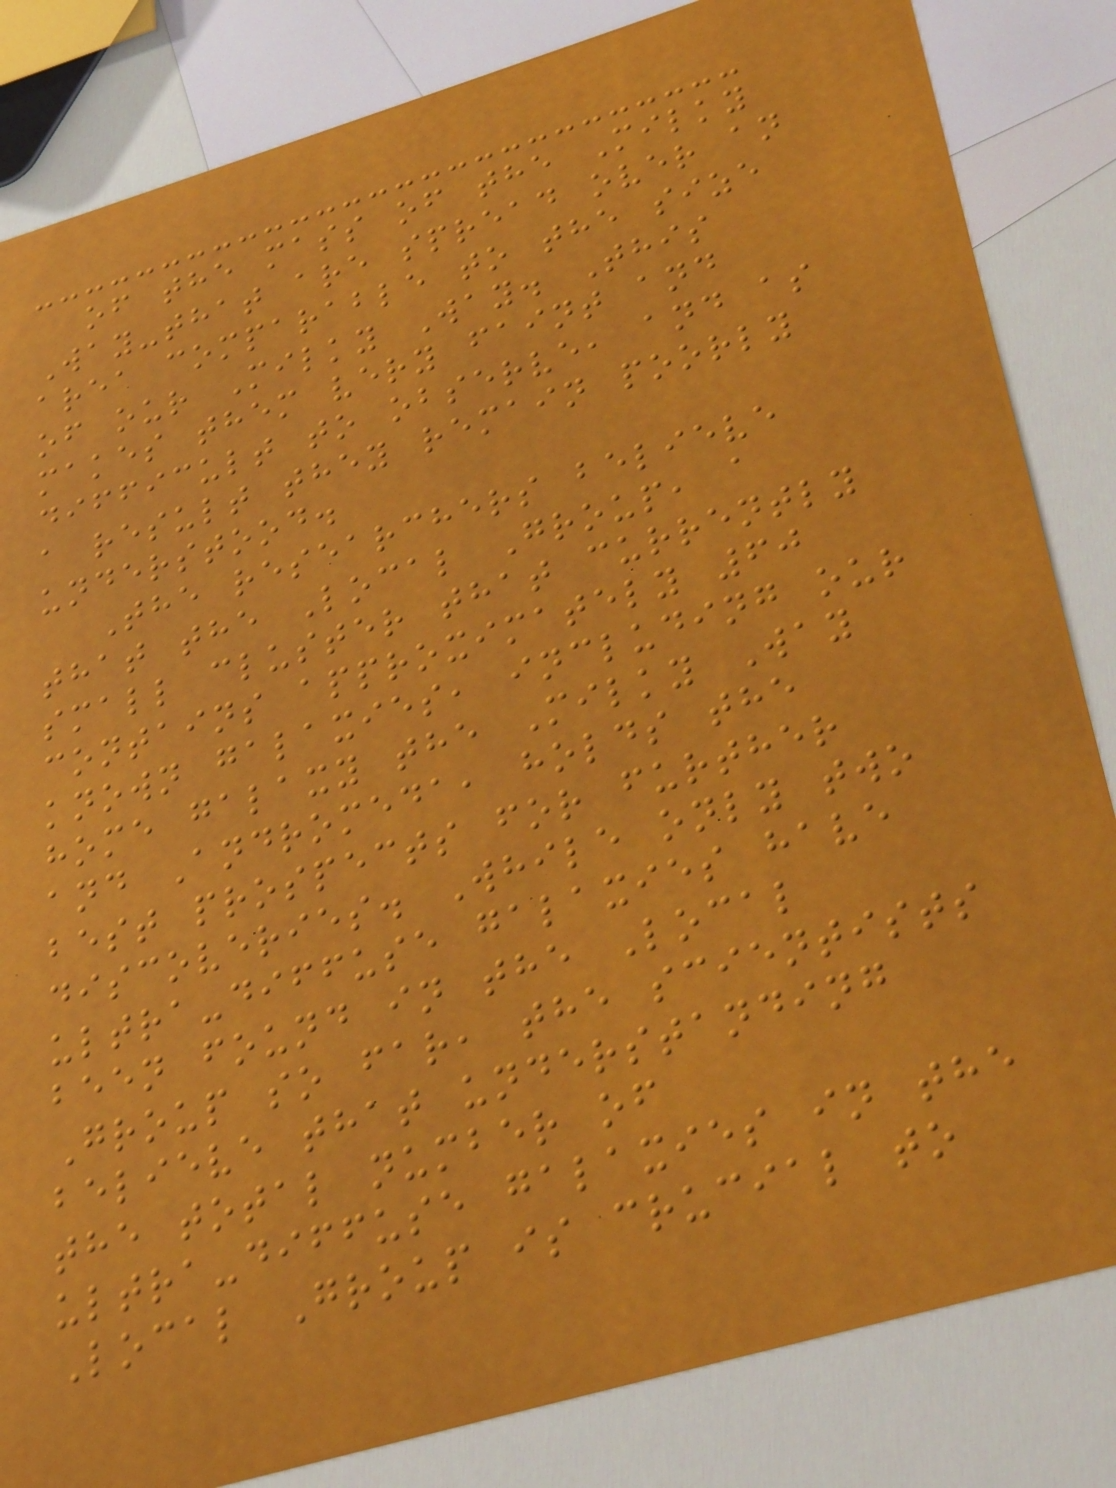of the mass of the Milky
Way-that are spread over an
area comparable to the size
of our Milky Way. This
makes them very faint and
difficult to observe, and as
a result they remain poorly
understood.
The researchers believe
that the Local Group, a
small cluster that currently
contains approximately 60
known galaxies, including our
home galaxy the Milky Way
and Andromeda, holds the
best prospects for further
discoveries. While only two
ultra-diffuse galaxies have
been found in the Local
Group so far, the scientists
believe that understanding
the total number of
ultra-diffuse galaxies in the
Local Group is crucial to
